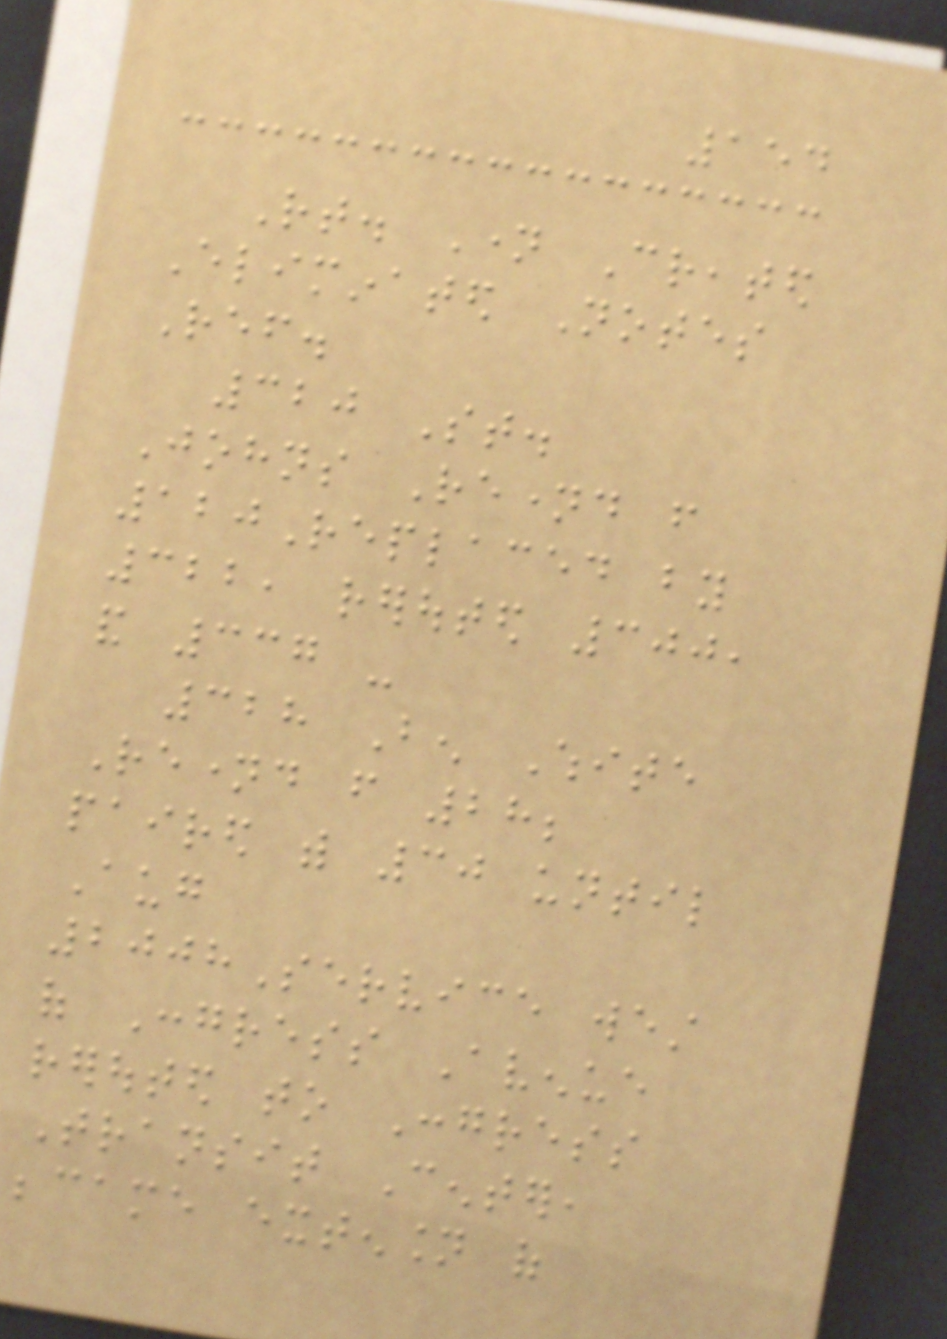154
Rt. Name Created
Eliminated Notes
Ref.
320 St.
Johns Renamed from
120Replaced by
322, rerouted 300,
and 337 -
328 Ben White
Renamed from 28;
paired with 30 until
Aug
2008Service west
of Congress Avenue
rerouted to Congress
Transit Center,
became extension of
